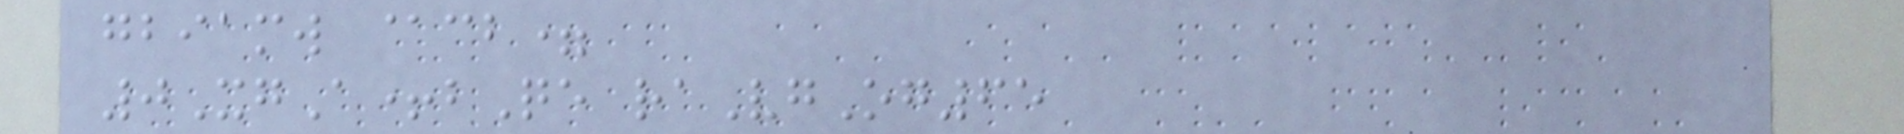gbiamw @cb=
0XgA+bQe raVgOg65
